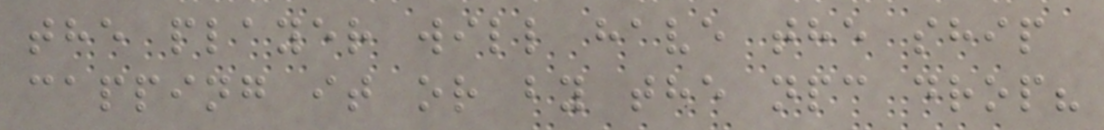the player will have the ship
capping it or by the npc drop?
